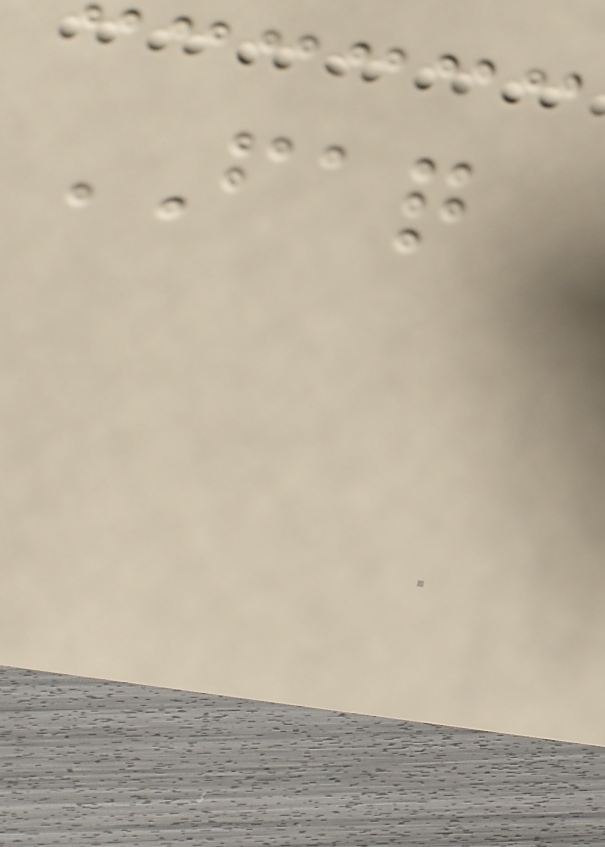FAQ
